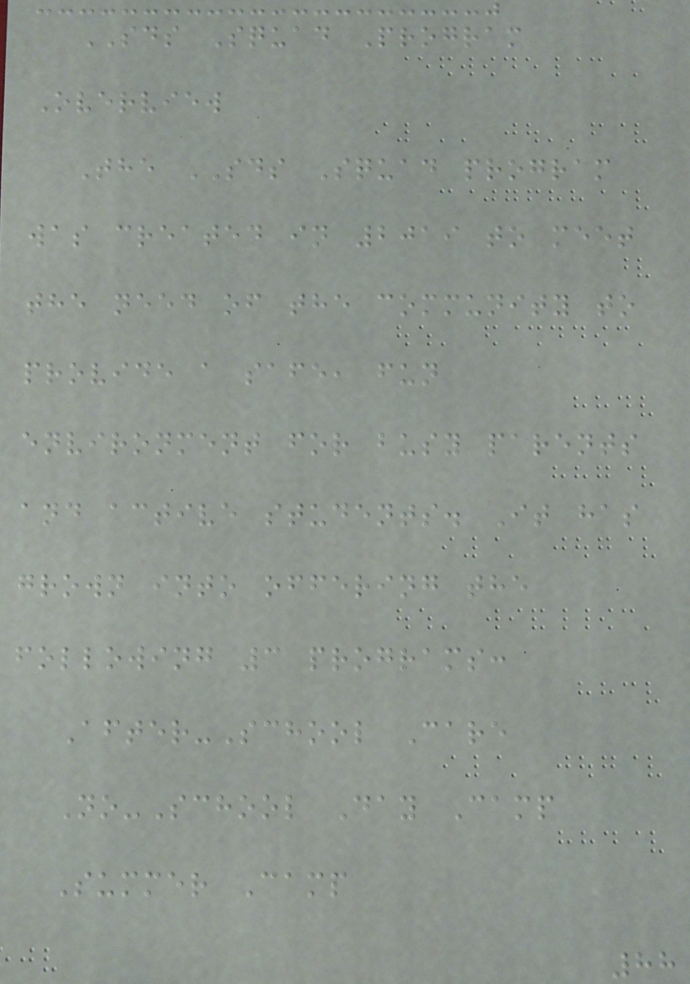SDS Squad Program
Overview
The SDS Squad program
was created in 2019 to meet
the need of the community to
provide a safe, fun
environment for busy parents
and active students. It has
grown into offering the
following 3 programs:
After-School Care
No-School Day Camp
Summer Camp
88
